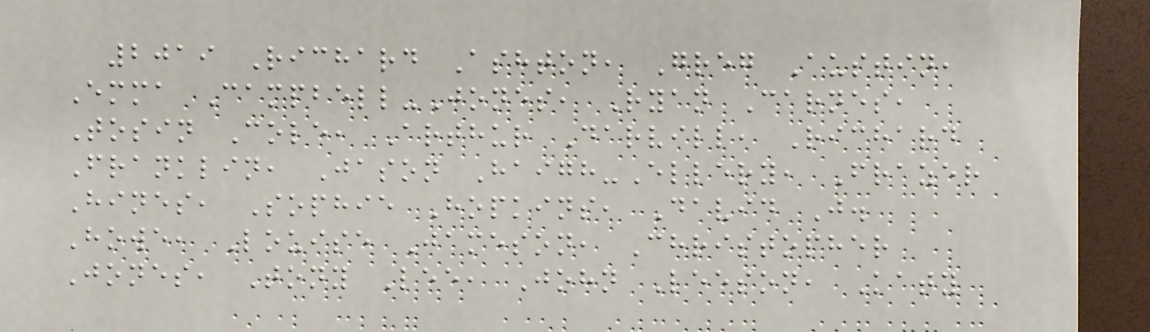2019 Richard Ashton, Greg Austin,
Emma Campbell-Jones, Ryan Carnes,
Tosin Cole, Arthur Darvill, Richard
Franklin, Jason Haigh-Ellery, Frazer
Hines, Sophie Hopkins, David J.
Howe, Louise Jameson, Christopher
Jones, Tony Lee, John Leeson, Katy
